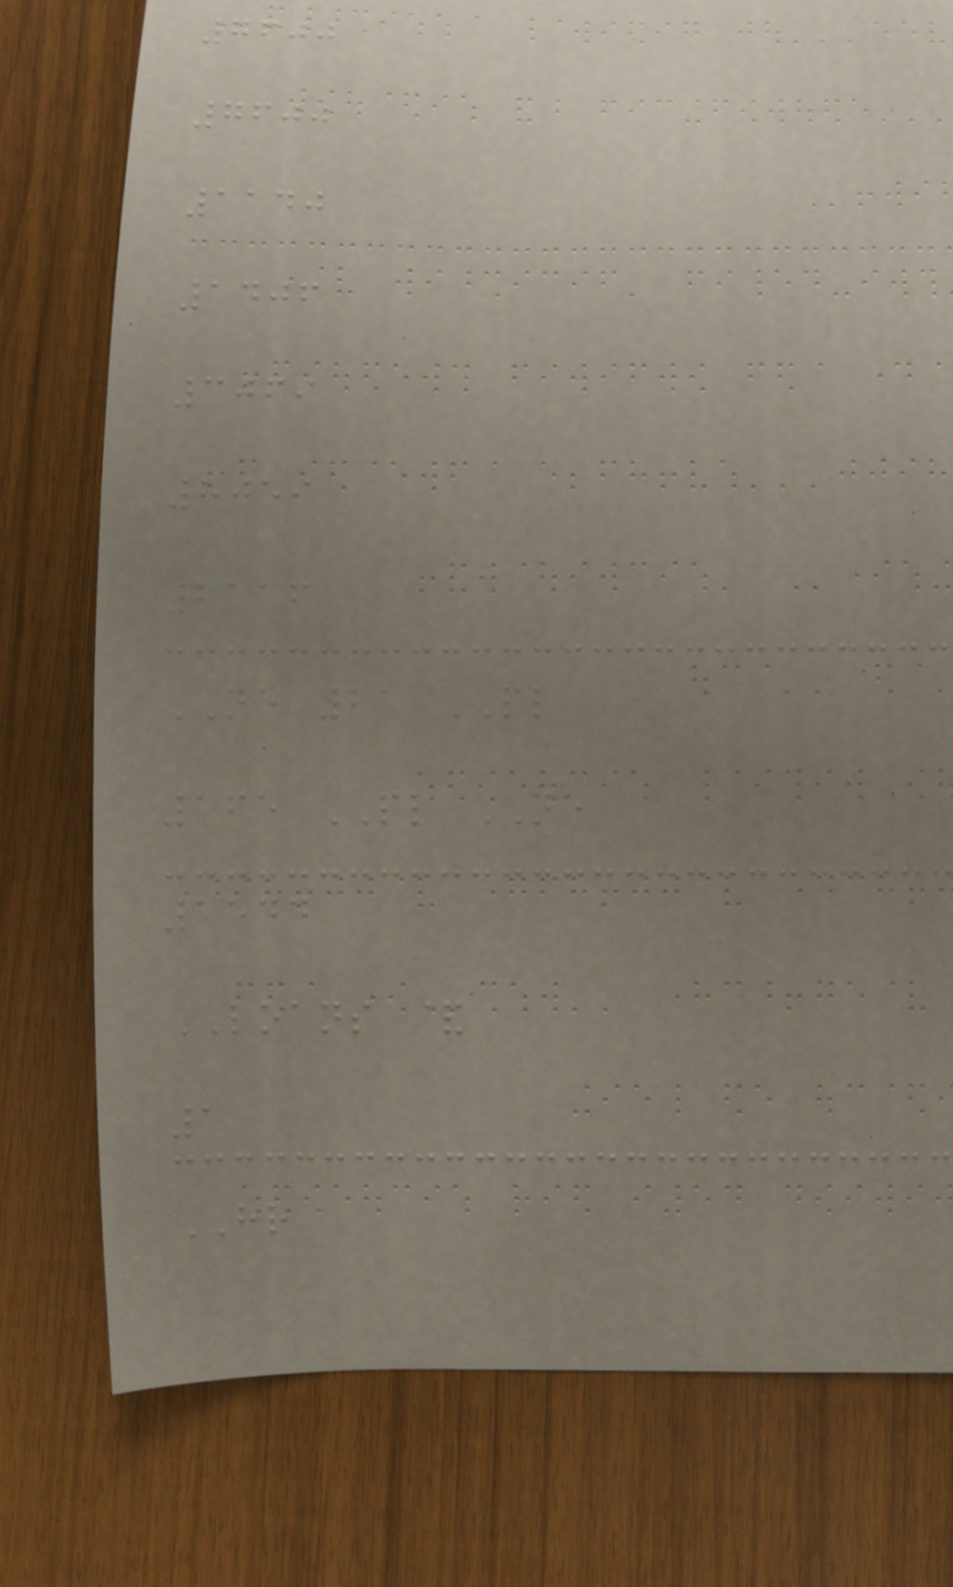7600
7600
1140
1406
3069
8059
2116
NE 21 PL
165 PL NE
1544
LOANS &
1
HR
